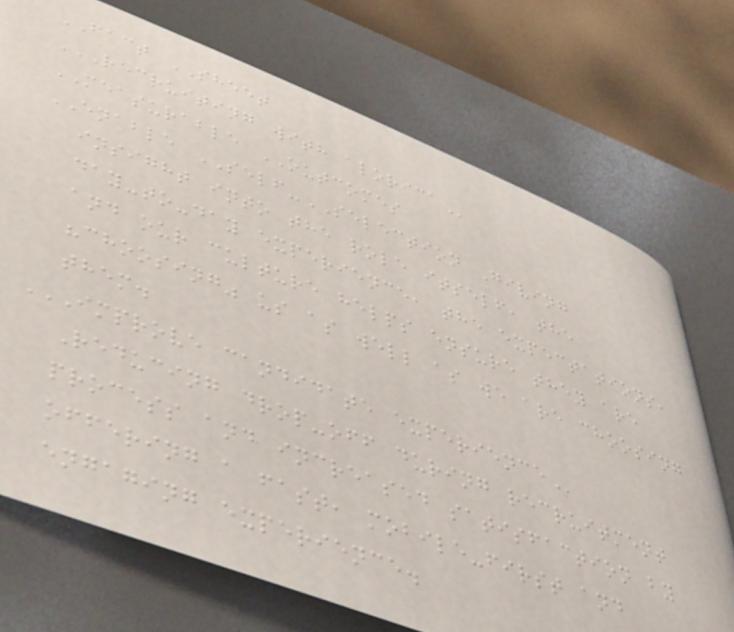FACT SHEET
RECRUITING WITH ALORICA
MEASURABLE OUTCOMES
ENABLE SELF-SELECTION Giving
insight into the role itself, the
day-to-day experience, the expectations,
and our culture helps ensure they are
"choosing" us as well as we are choosing
them.
IMPROVE CANDIDATE EXPERIENCE
Reducing drop-off during recruitment
process and increased satisfaction by
offering a fast, mobile-first and
engaging experience.
